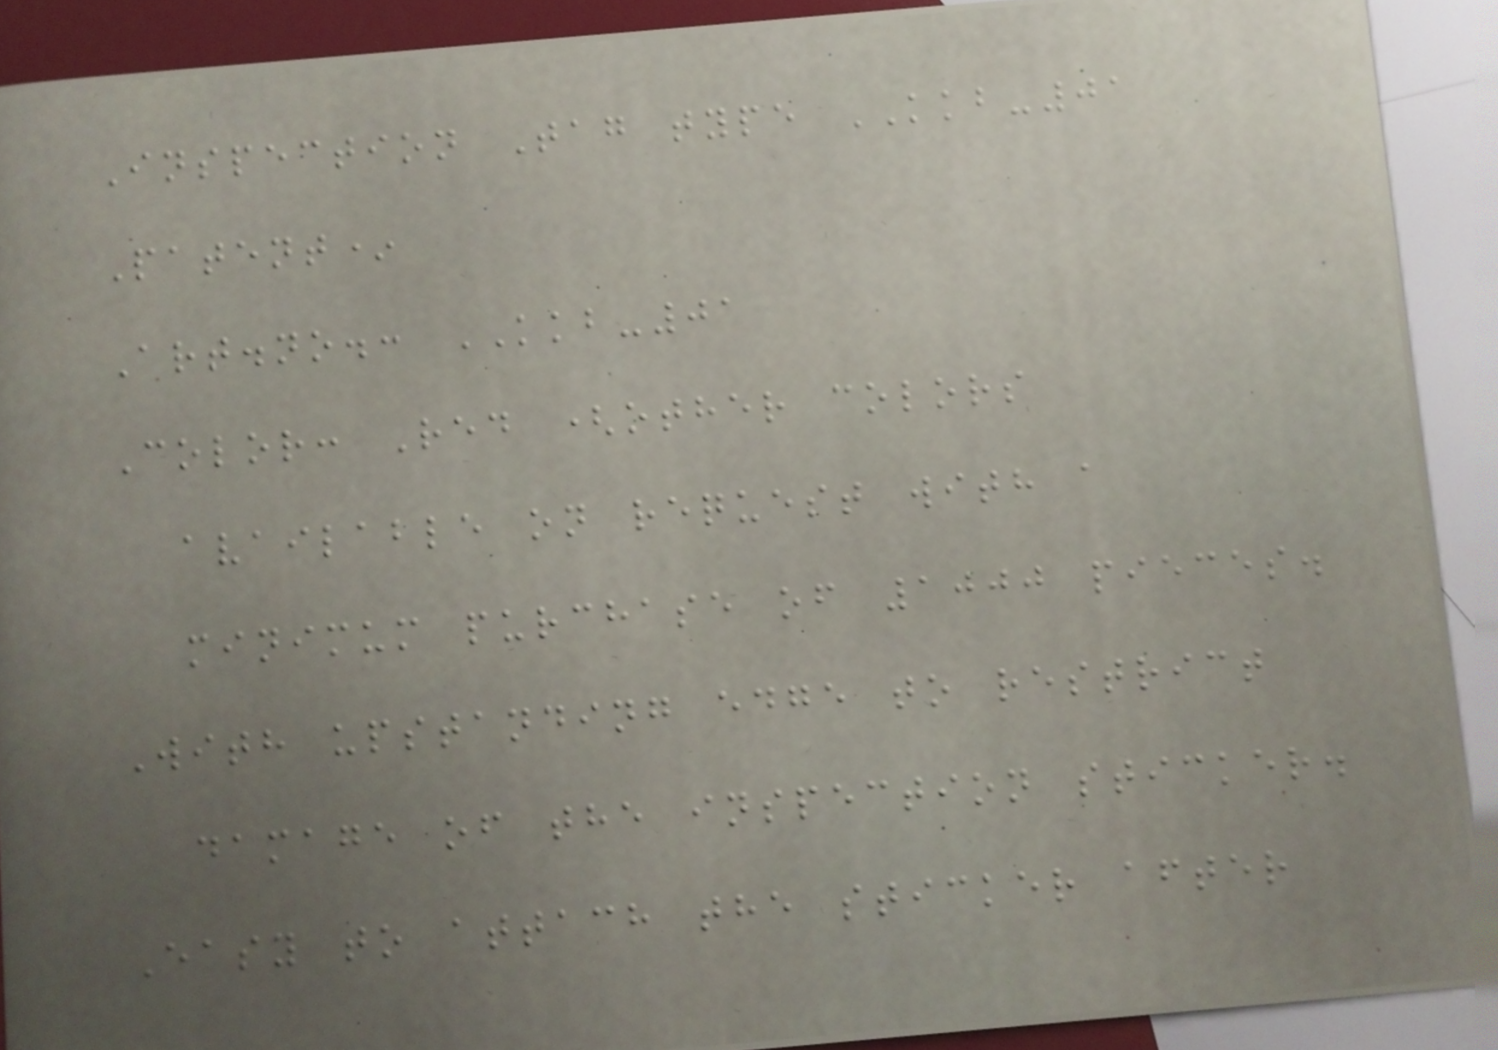Inspection Tag type KKB-01
Patent*
Art.no.: KKB-01
Color: Red (other colors
available on request with a
minimum purchase of 1000 pieces.
With upstanding edge to restrict
damage of the inspection sticker.
Easy to attach the sticker after
